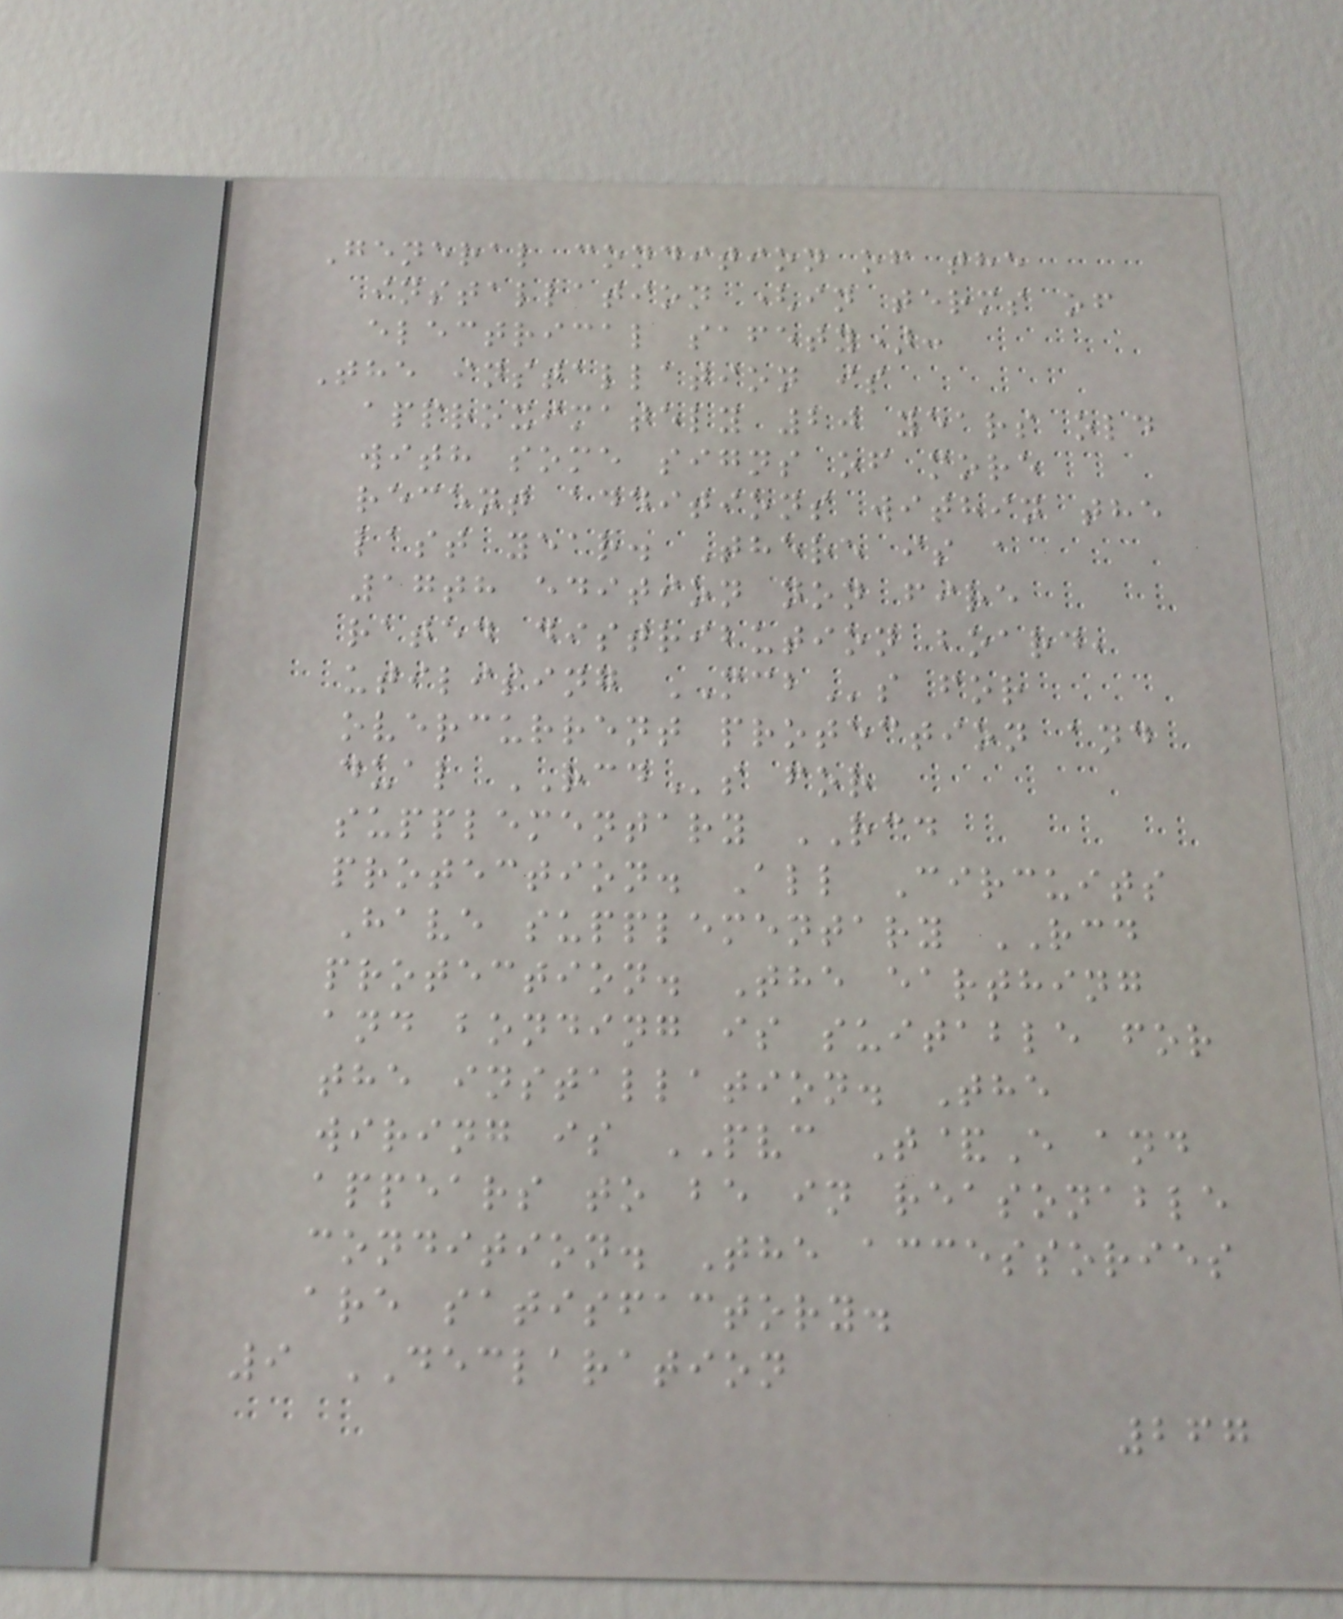General condition of the
installation (in terms of
electrical safety):
The installation is
approximately 20 years old
with some signs of more
recent additions within the
last year. There is a
17th edition non fire
rated distribution board,
utilising MCBs for
overcurrent protection and
dual RCDs for
supplementary RCD
protection. All Circuits
Have supplementary RCD
protection. The earthing
and bonding is suitable for
the installation. The
wiring is PVC T&E and
appears to be in reasonable
condition. The accessories
are satisfactory.
9 DECLARATION
267
